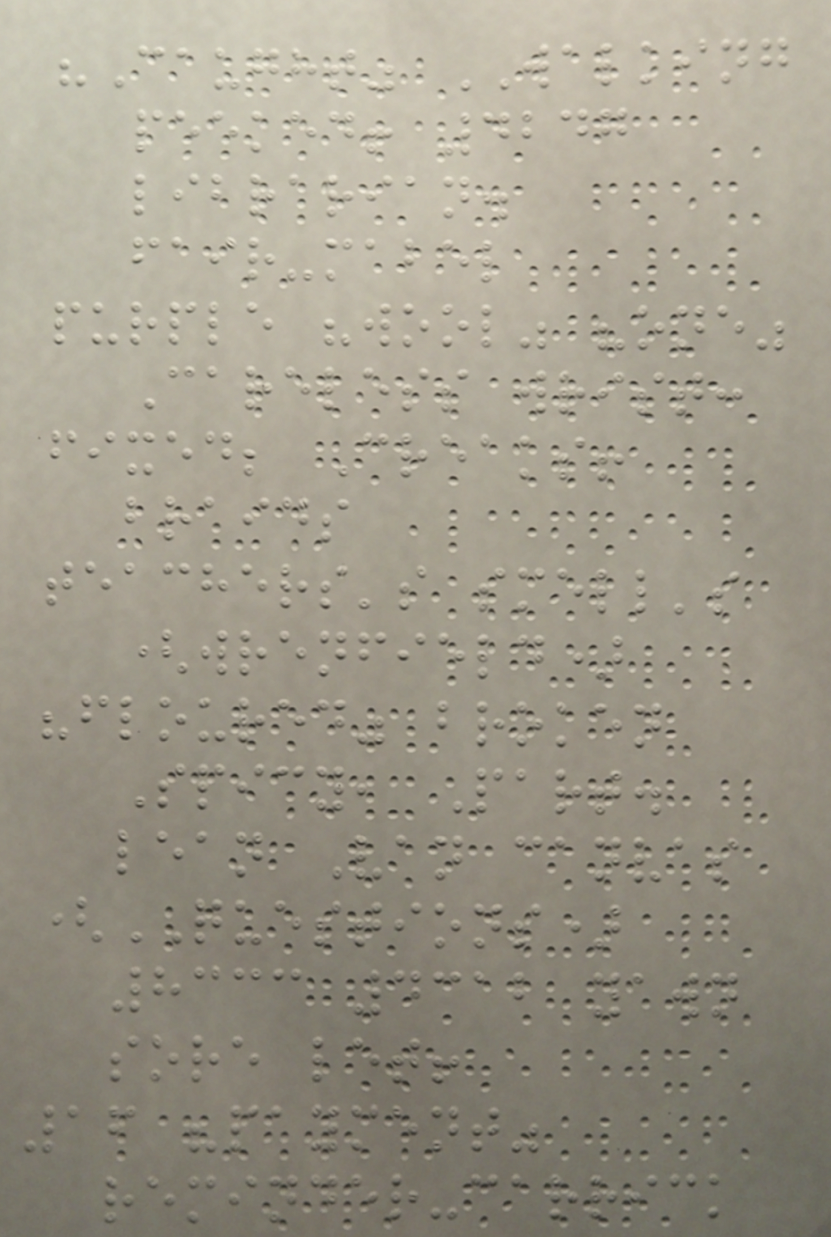"Caught" WALKING
peeked! 4247
librarian.
fair-mabel
purple "wool" "one"
Careless wrist:
fixed; Creaks!
braids
teachers's smell's
(wrenfield)
"floured" broken
Spicy, Part.
lean Van canvas
(QUESTIONS)
8333 4312 yawn
sore let!
16 "payment"
reminder-carrick
